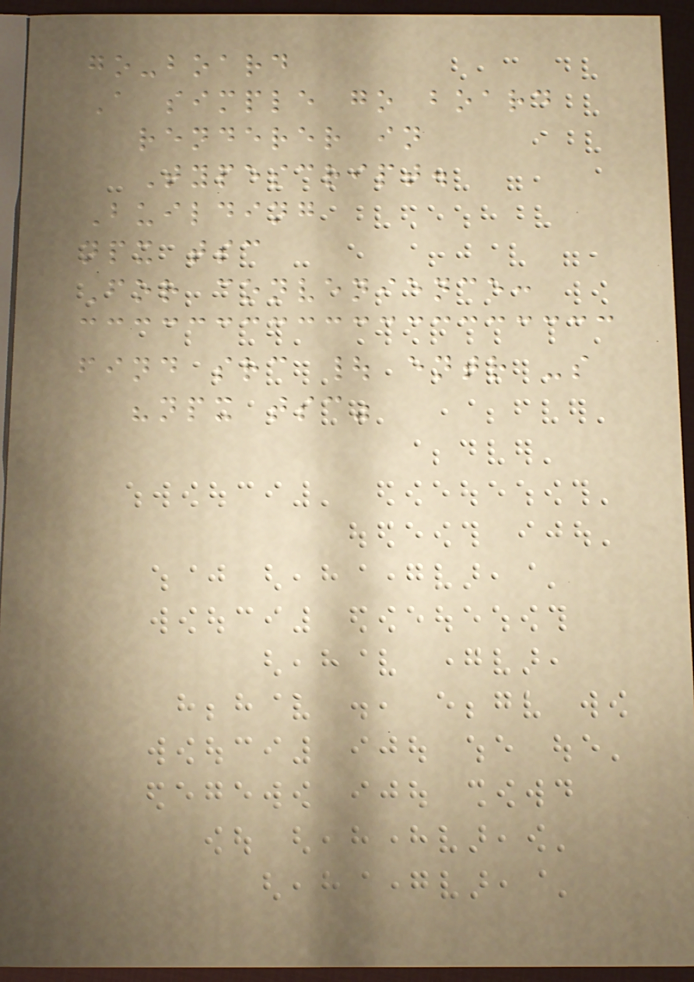go-board
A simple go board
renderer in
Typescript.
Building
npx tsc
For convenience:
find src | entr -s
"npx tsc"
